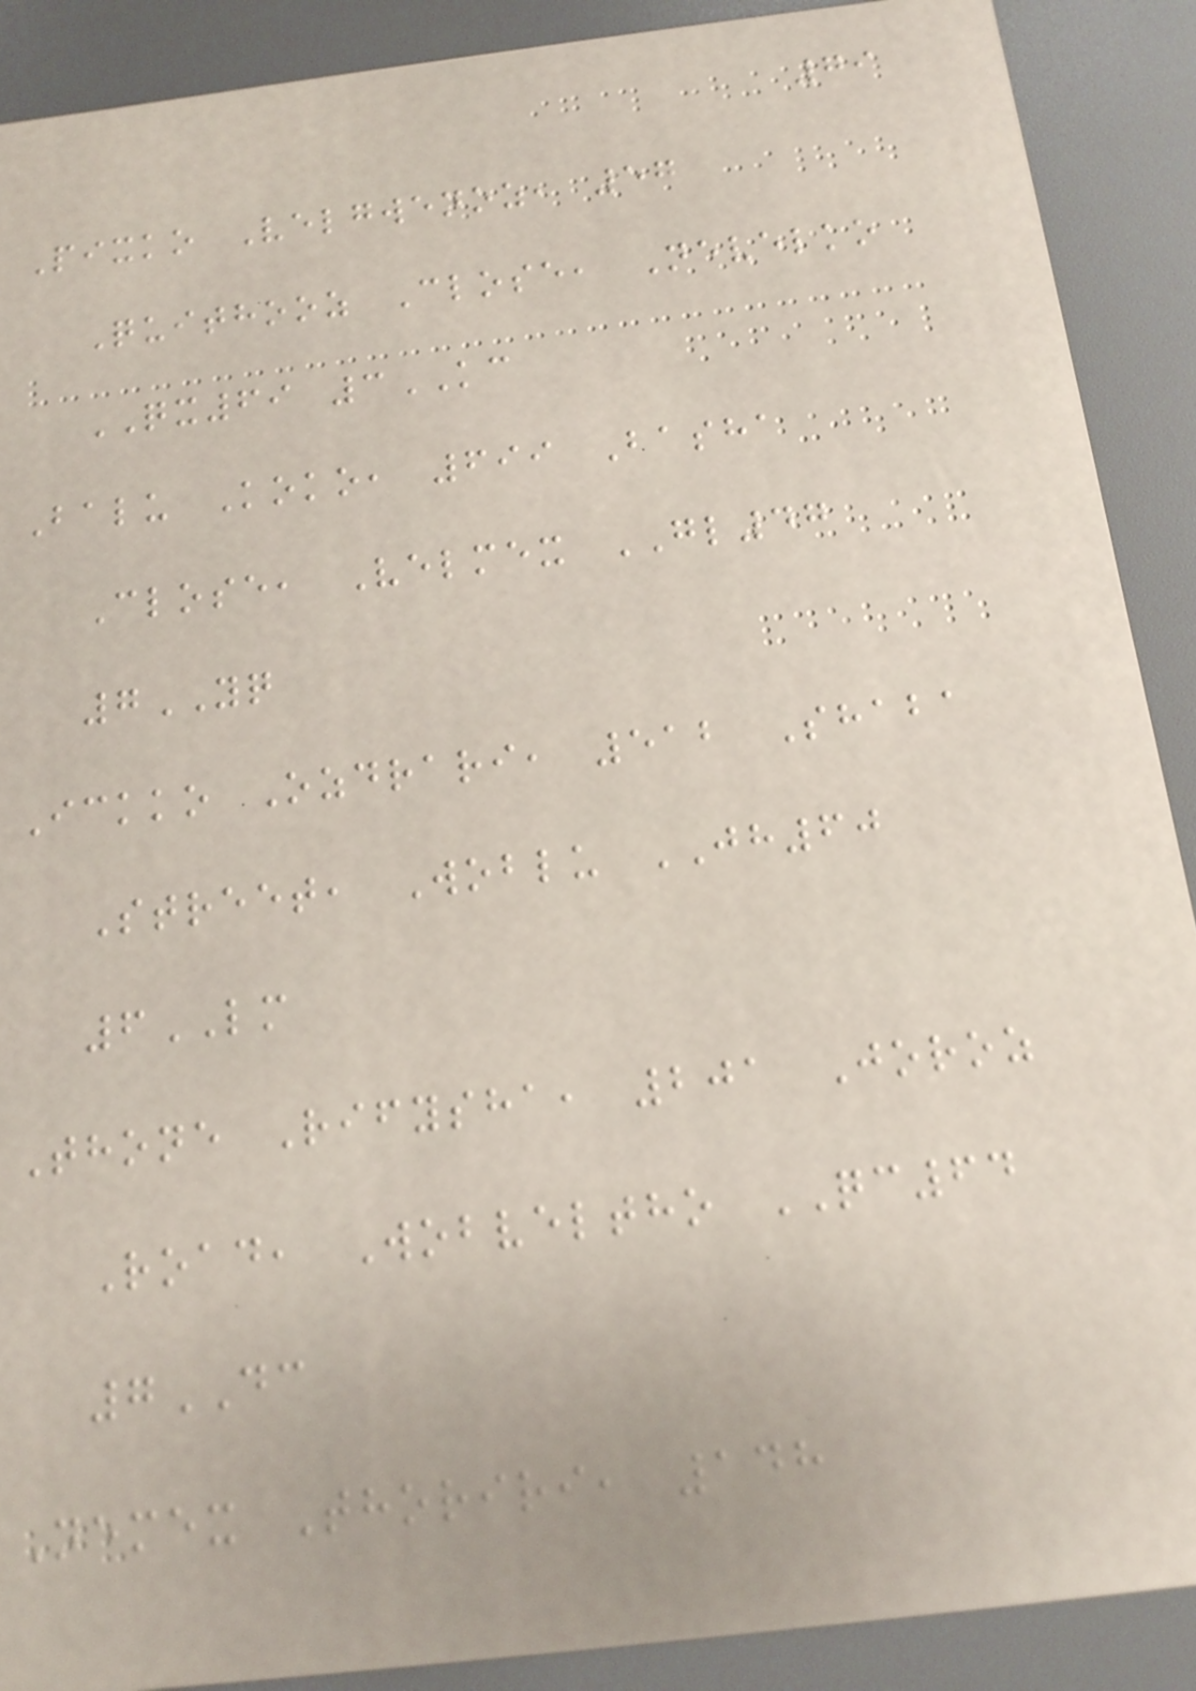79
Pixko Velgwenoz, 57
Quithooz Close, Nevelko
QX69 3KC
Balu Koko, 699 Basha
Close, Velmex GL47
7YQ
Ickko Ozdrari, 512 Shaba
Street, Woblu JH60
6LM
Thone Rifysha, 201 Joroz
Road, Wobveltho QC64
7DC
Nemex Thoriri, 148
